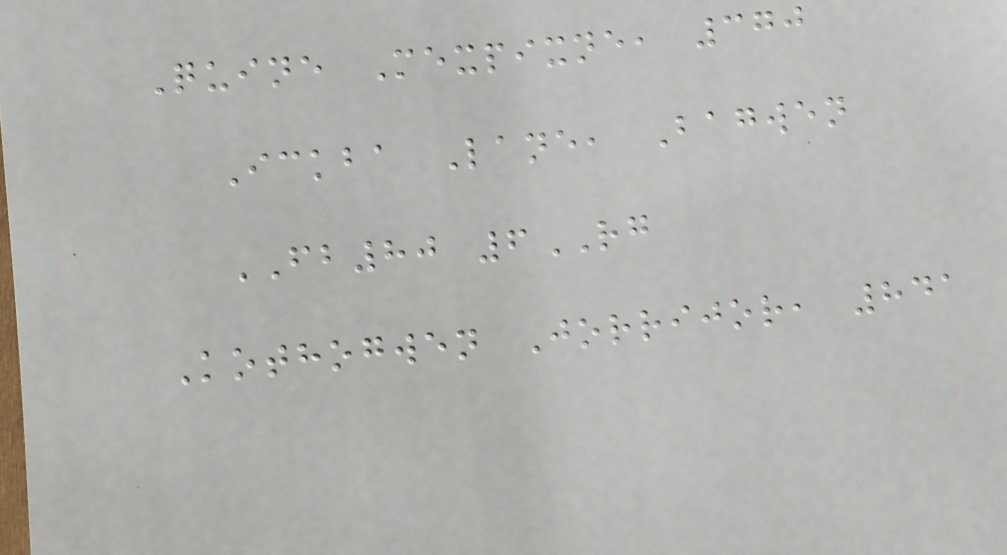Quine Mexpixne, 370
Ickba Lane, Bagwen
FB80 6RG
Kothogwen Jorrijor, 841
